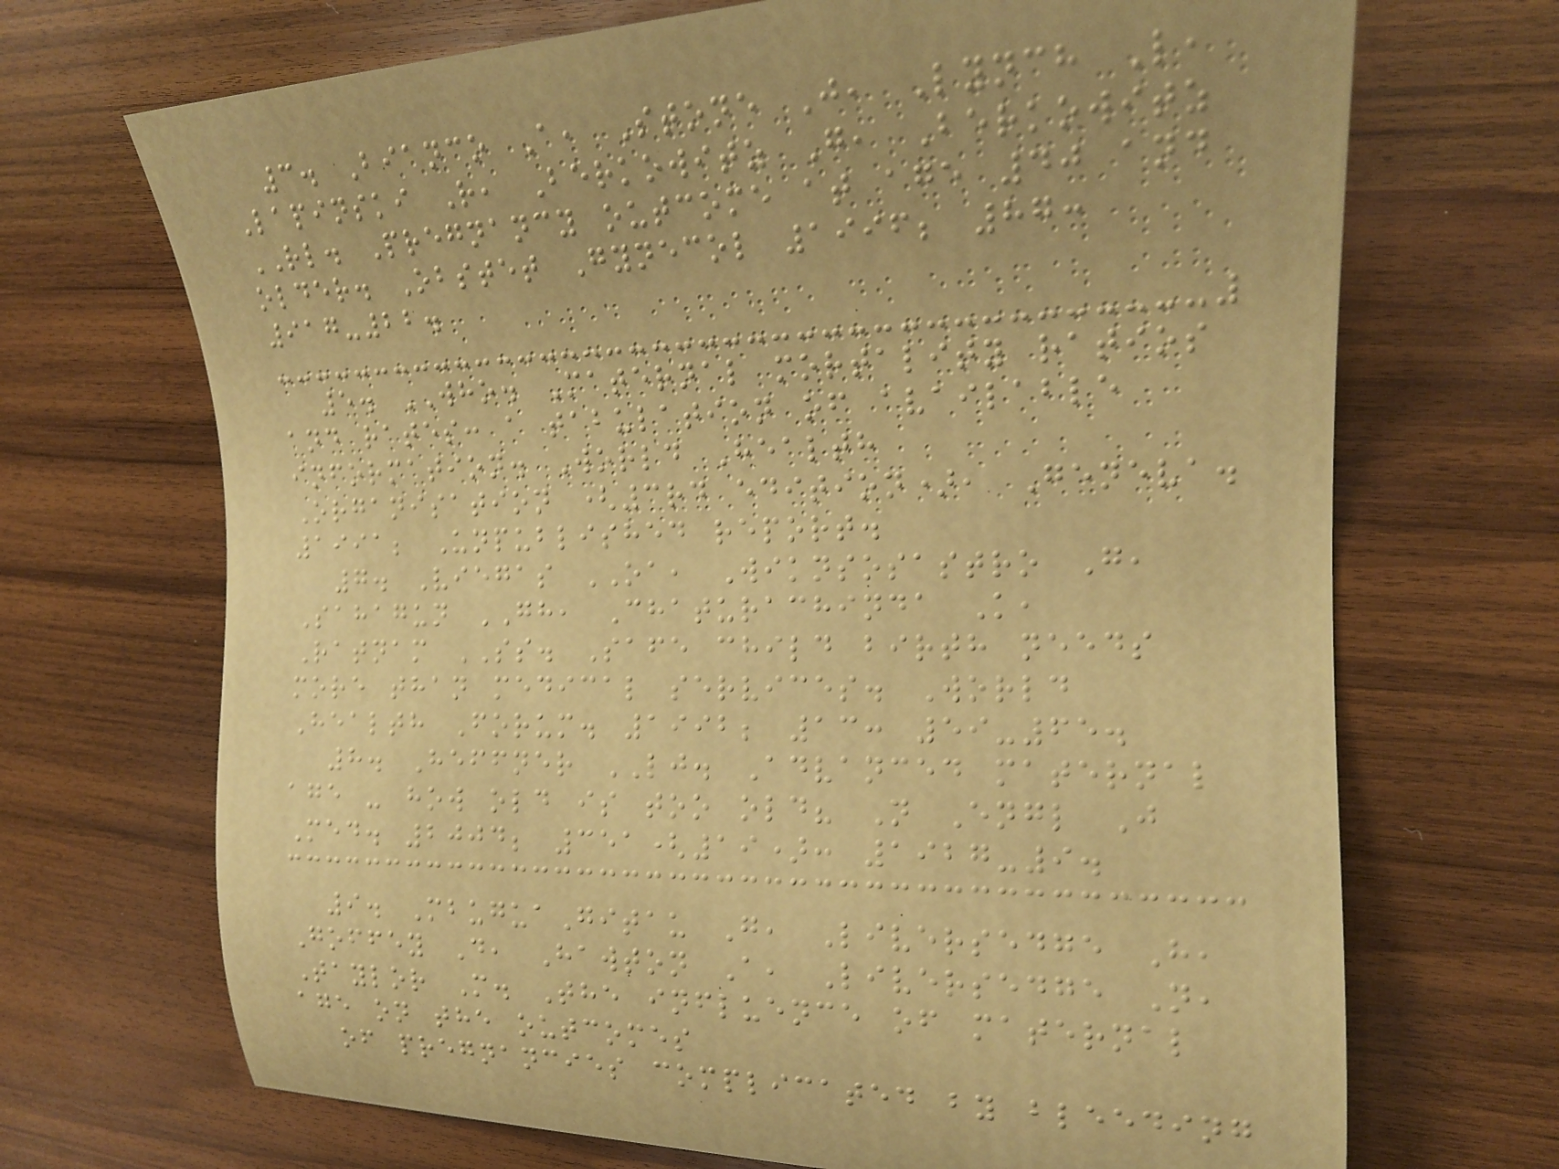3. Bianco A, Stone J, Lynch L,
Lapinski R, Berkowitz G, Berkowitz
RL. Pregnancy outcome at age 40 and
older. Obstet Gynecol 1996; 87:
917-22.
5. WHO. Maternal mortality ratios
and rates: a tabulation of available
information. World Health
Organisation (3rd edition), Geneva.
1991; Unpublished report.
7. Viegas OA, Wiknsosastro G,
Sahagun GH, Chaturachinda K,
Ratnam SS. Safe child birth needs
more than medical services. World
Health Forum. 1992; 13: 59-65.
8. Heffner LJ. Advanced maternal
age - how old is too old? N Engl J
Med. 2004; 351(19): 1927-9.
9. MbuguaGitau G, Liversedge H,
Goffey D, Hawton A, Liversedge N,
Taylor M. The influence of maternal
age on the outcomes
of pregnancies complicated by bleeding
